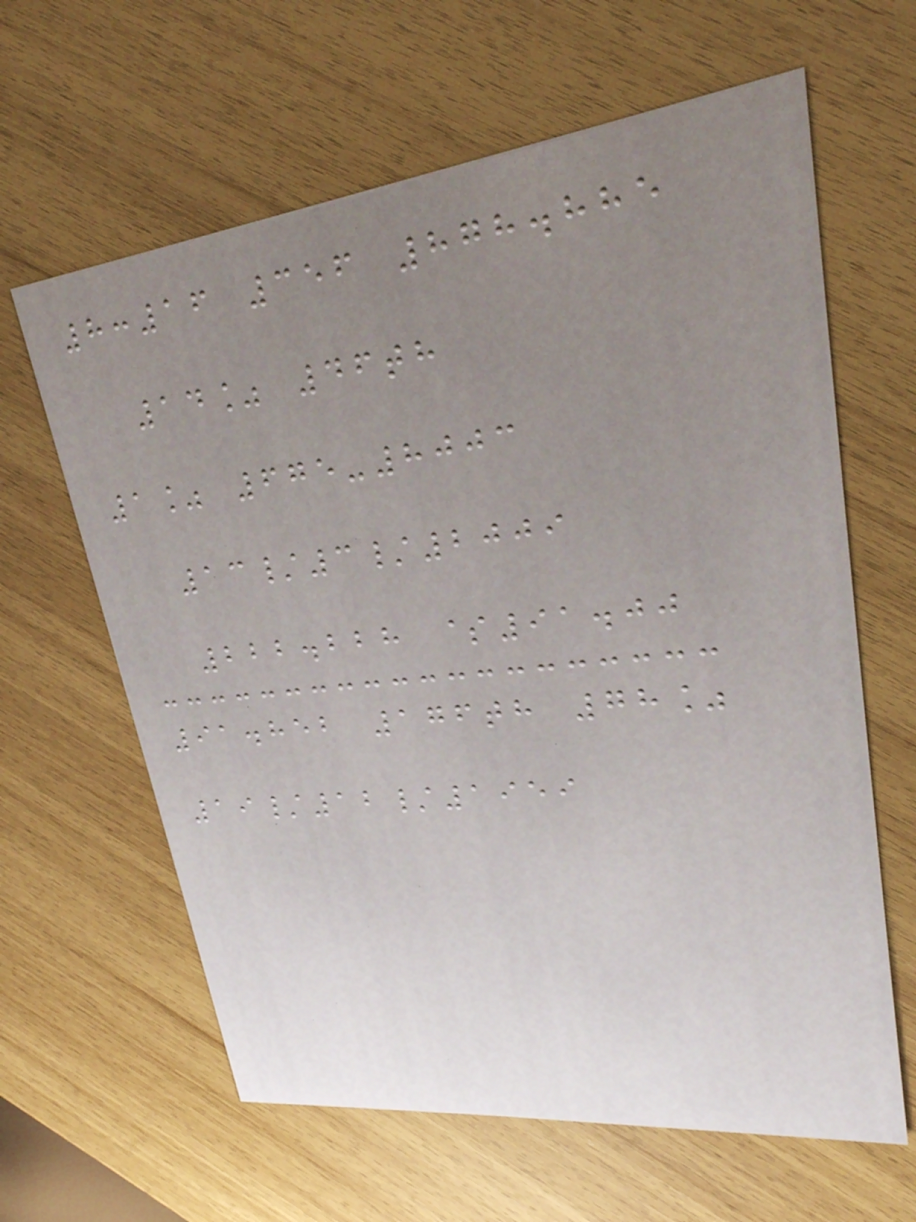8:16 356 878.885
14% 46th
1% 675-8003
13/3/2009
222.228 $91.00
91.852 176th 78%
19/12/1959
